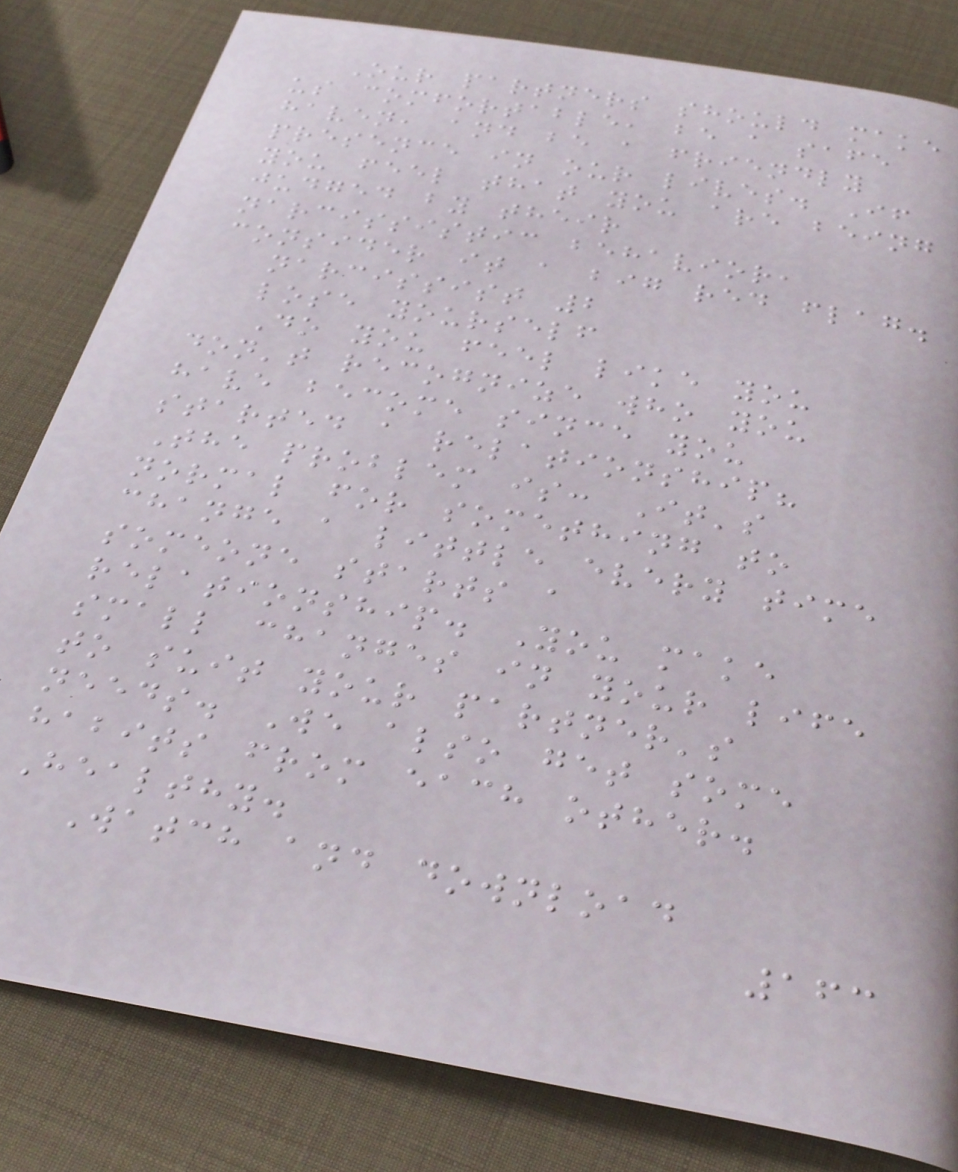Our partners should make
us comfortable, be a safe
haven, and be a friendly
presence in our lives. If
you feel that you are being
judged by their
narcissistic behavior,
consider it a big red flag.
narcissist 2
lose yourself
Do you feel like you
don't recognize who you
have become since you
started a relationship?
The problem is: It's
normal for something to
change a little every time
someone starts a
relationship. You make
small changes in your life
to suit your partner's
needs. We also get some
habits from each other.
Healthy.
Watch and download
163
